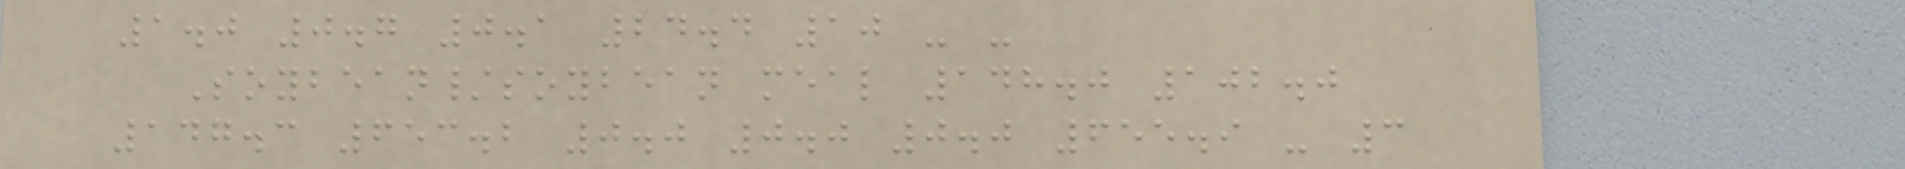1.0 0.7 0.1 24.4 10 - -
Soybean/soybean meal 148.0 102.0
147.3 653.2 0.0 0.0 0.0 655.9 - 3
